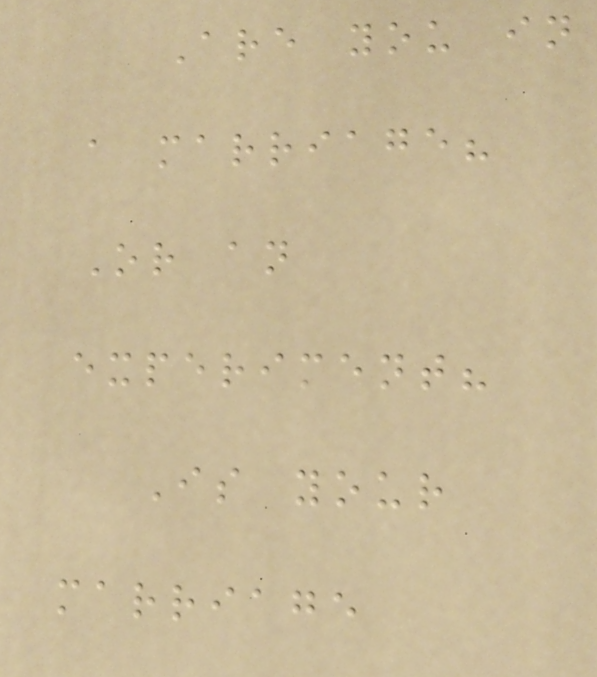Are you in
a marriage?
Or an
experiment?
Is your
marriage
